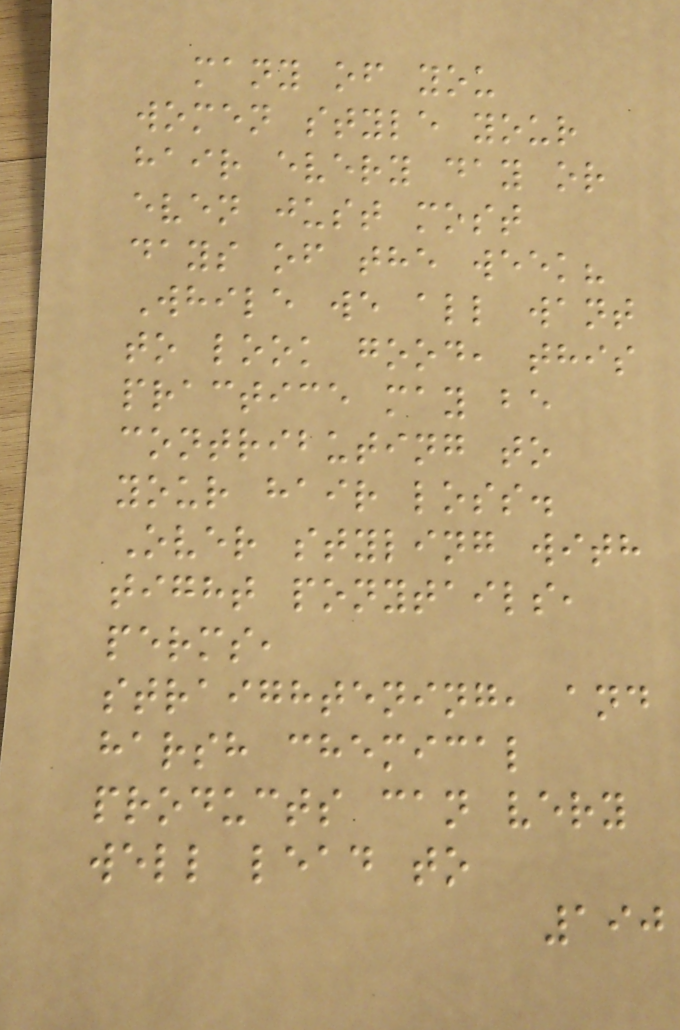many of you
women style your
hair every day or
even just most
days of the week?
While we all want
to look good, this
practice may be
contributing to
your hair loss.
Over styling with
tight ponytails,
perms,
straightening, and
harsh chemical
products can very
well lead to
190
